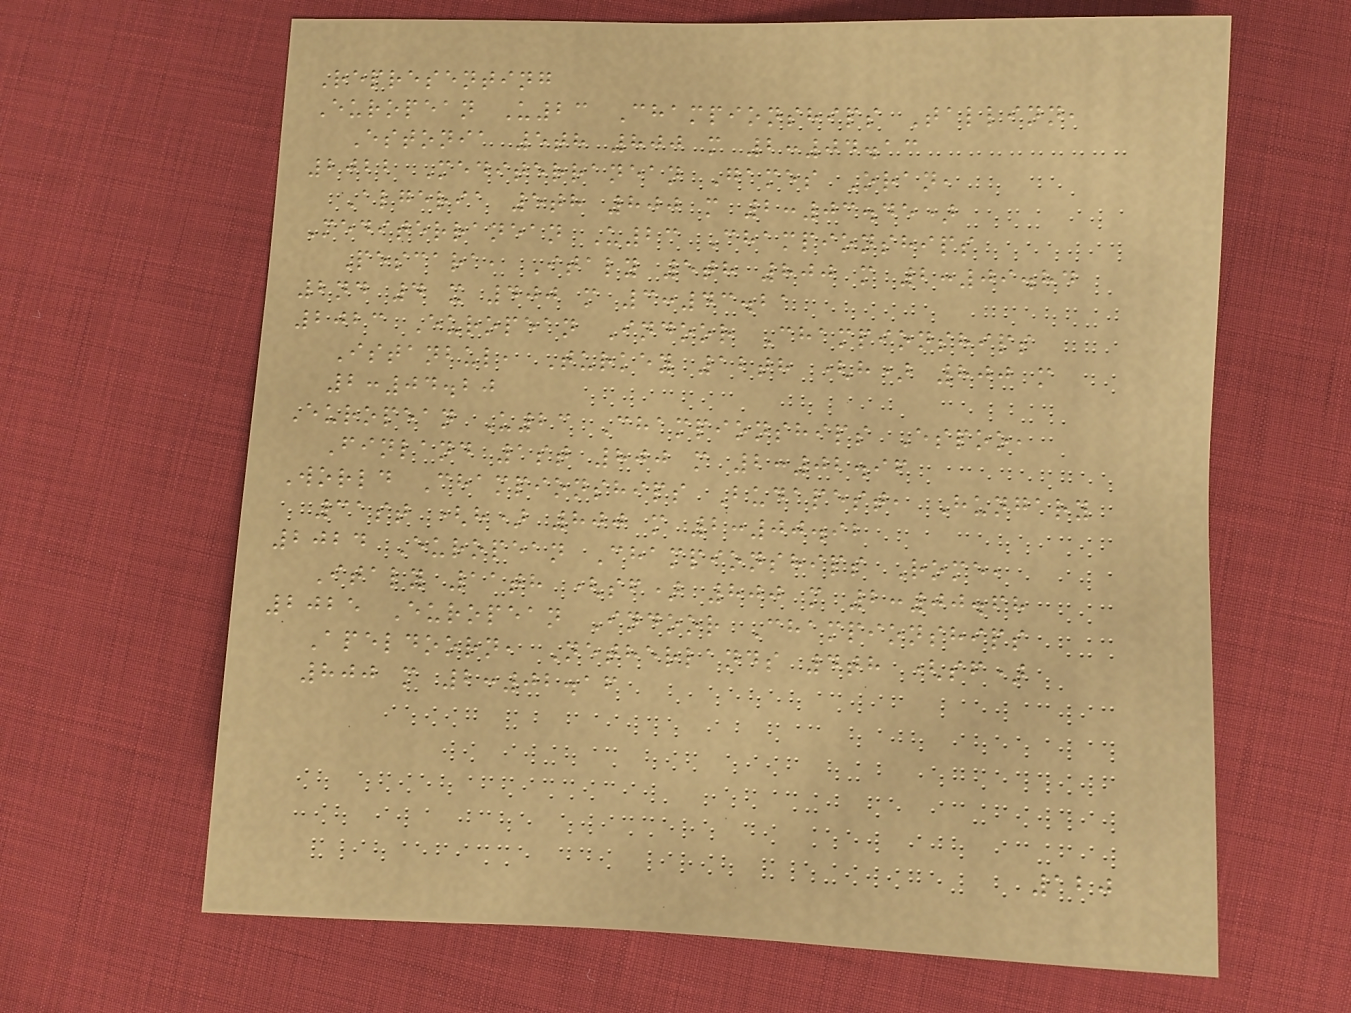Representing
European U23 Championships Tallinn,
Estonia 5th 800 m 2:04.13
2022 Mediterranean Games Oran,
Algeria 5th 800 m 2:03.45)
Mediterranean U23 Championships
Pescara, Italy 5th 800 m 2:09.84
2nd 4 x 400 m 3:43.21
2023 European Indoor Championships
Istanbul, Turkey 12th (h) 800 m
2:04.20
European U23 Championships Espoo,
Finland 1st 800 m 2:02.96
World Championships Budapest, Hungary
31st (h) 800 m 2:00.92
2024 European Championships Rome,
Italy 11th (sf) 800 m 2:00.68
2025 European Indoor Championships
Apeldoorn, Netherlands 4th (sf)
800 m 2:02.16
120
